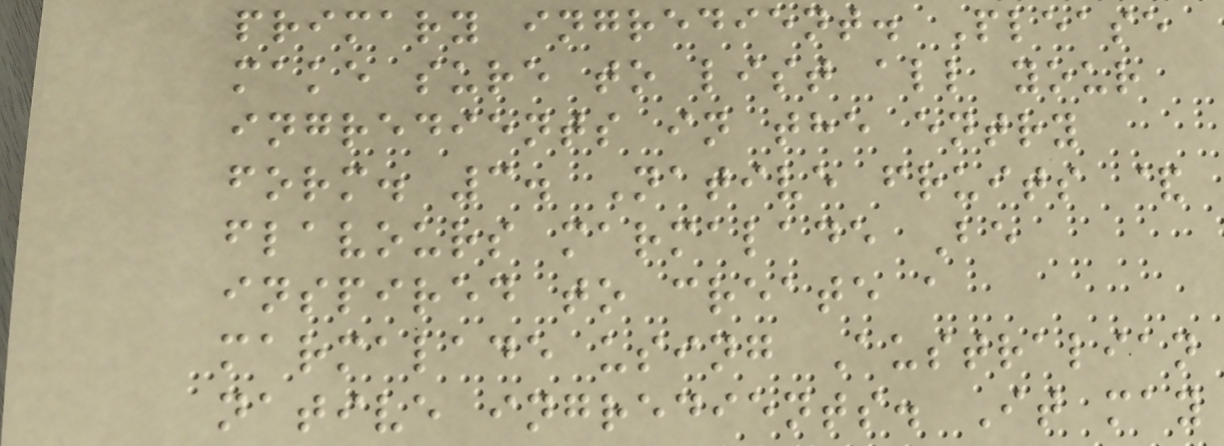primary ingredient. Please
make sure to list all your
ingredients in the entry
form. 3. Native fruits &
flavours marmalade Be
inspired to create a
marmalade using Australian
native ingredients. It may
